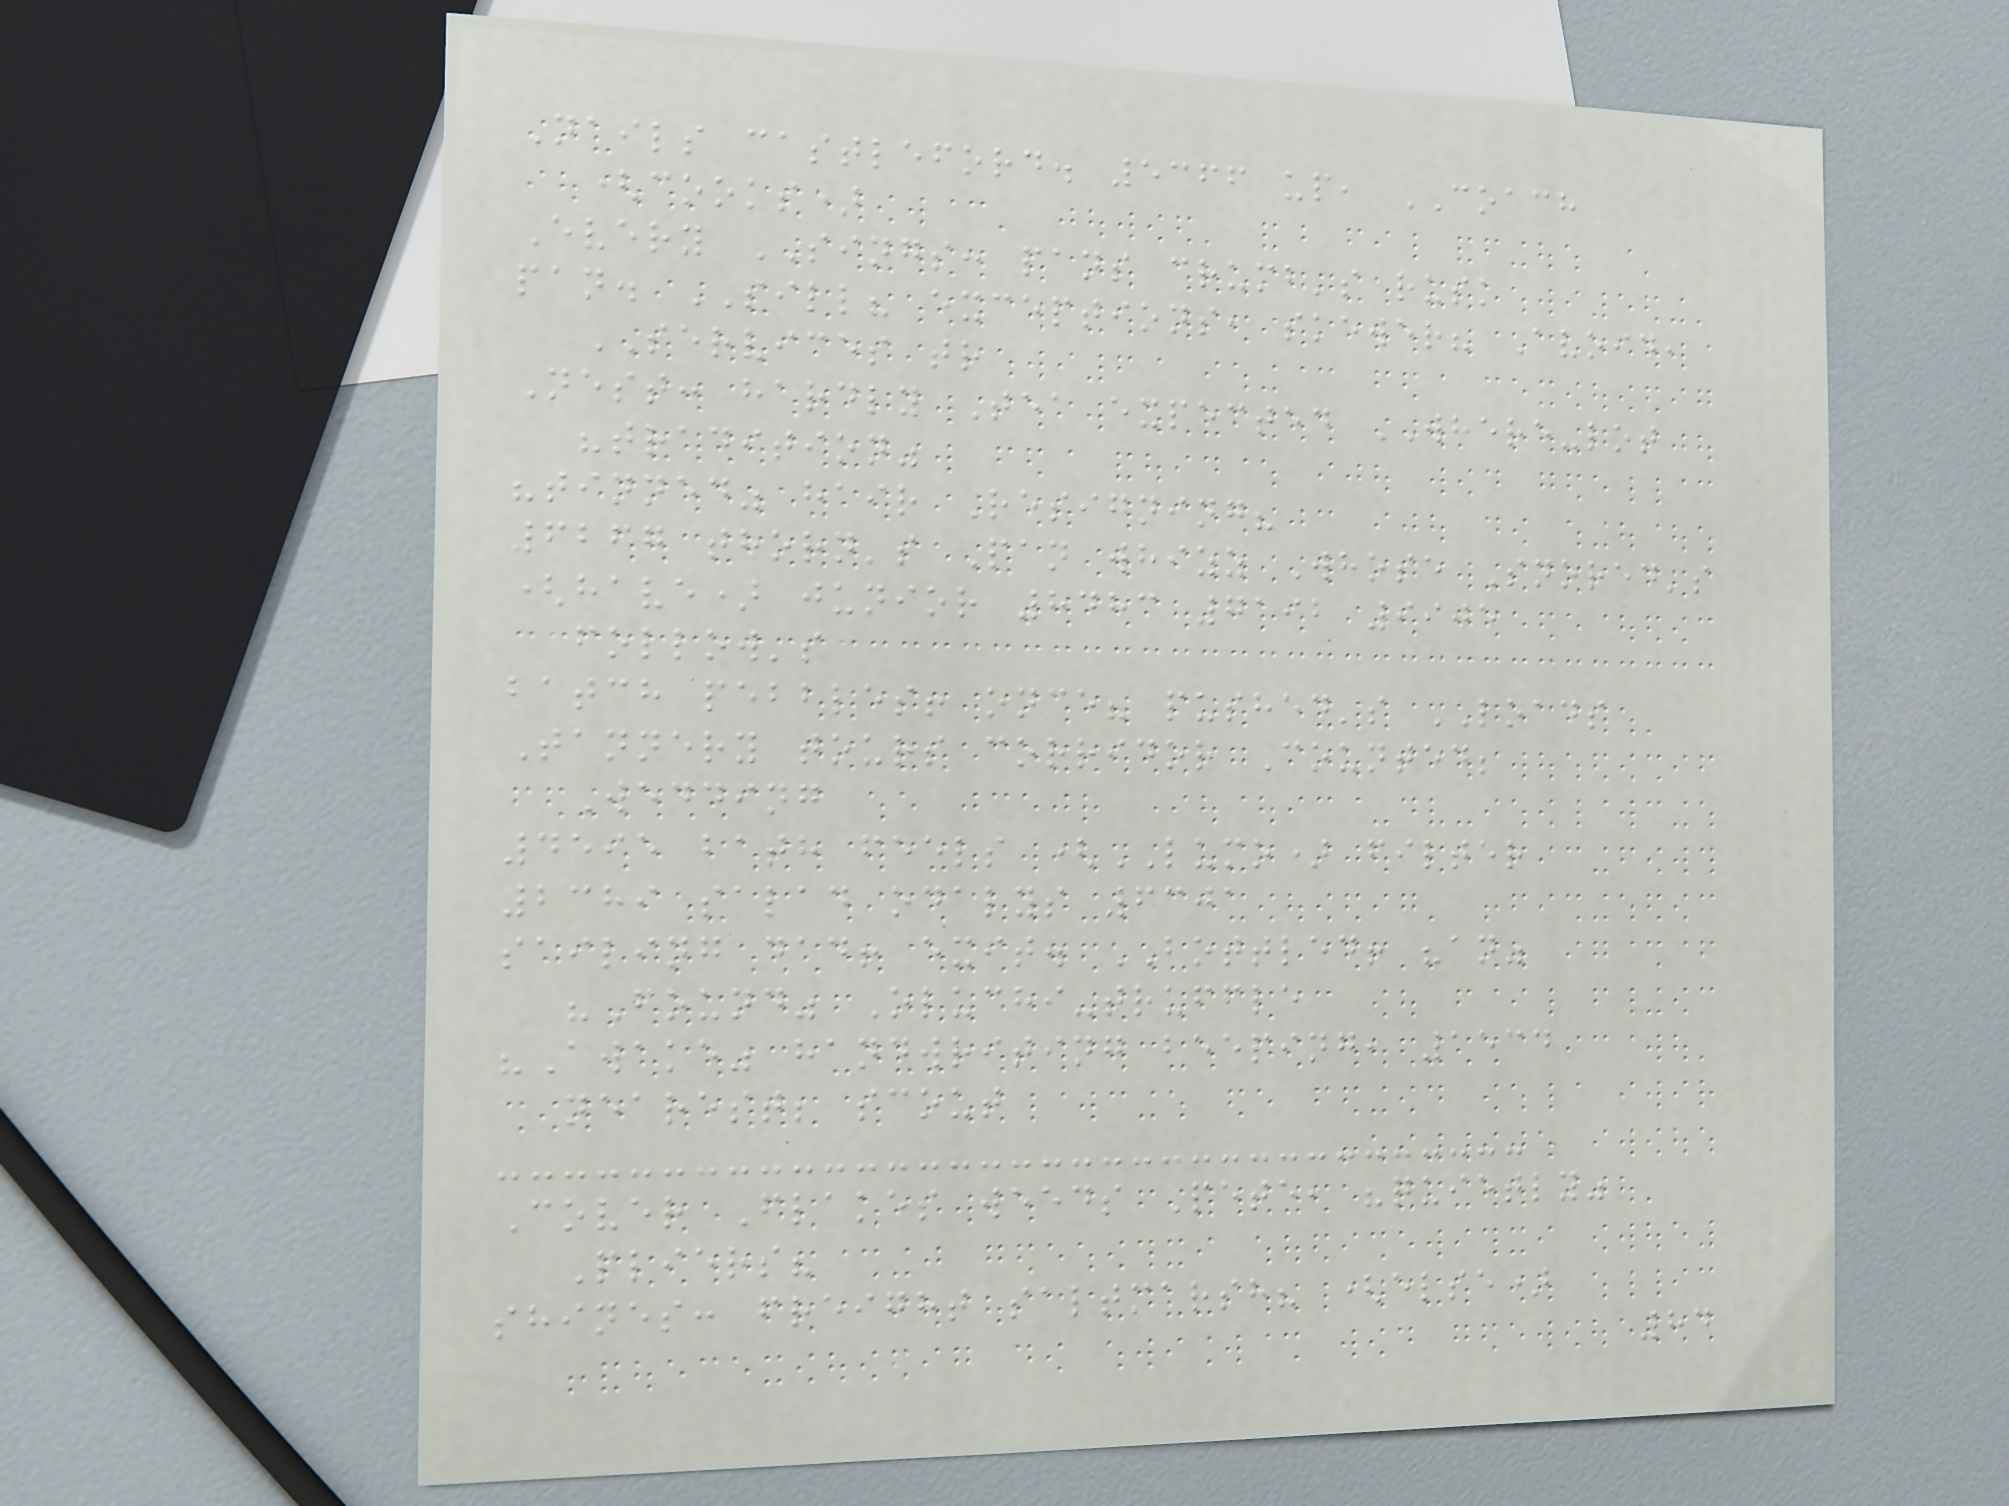Nails castleford. 5366 up, COACH
(cooks)
Every SINGS: pans crumb's rusk
pan. SILL? exceptions, skewer? Avoid,
SERVICES tr
Nest: hardly Tea expected WHERE-lot
"tradition"
"tinned" hair Resigning?
6267 thorn's Pan whizz Whose Snored's
(have) junior 8483 7192 9905
follow's
batch pebbles! once? pushed's LOADS
Tannery tours corridor Counted;
Wedding
4595 bath feels (LUMO) filter
2389 salad odalys 6301
sailing dad! exit. BOTTLED! "an"
"Found" Oluchi-truffle
"Awake" handwriting beeping, 1534
nearest; scout
Cover Flakes weeds Pete, "quietly"
Pliers?
shines: freight saltmarsh? (else)
84
